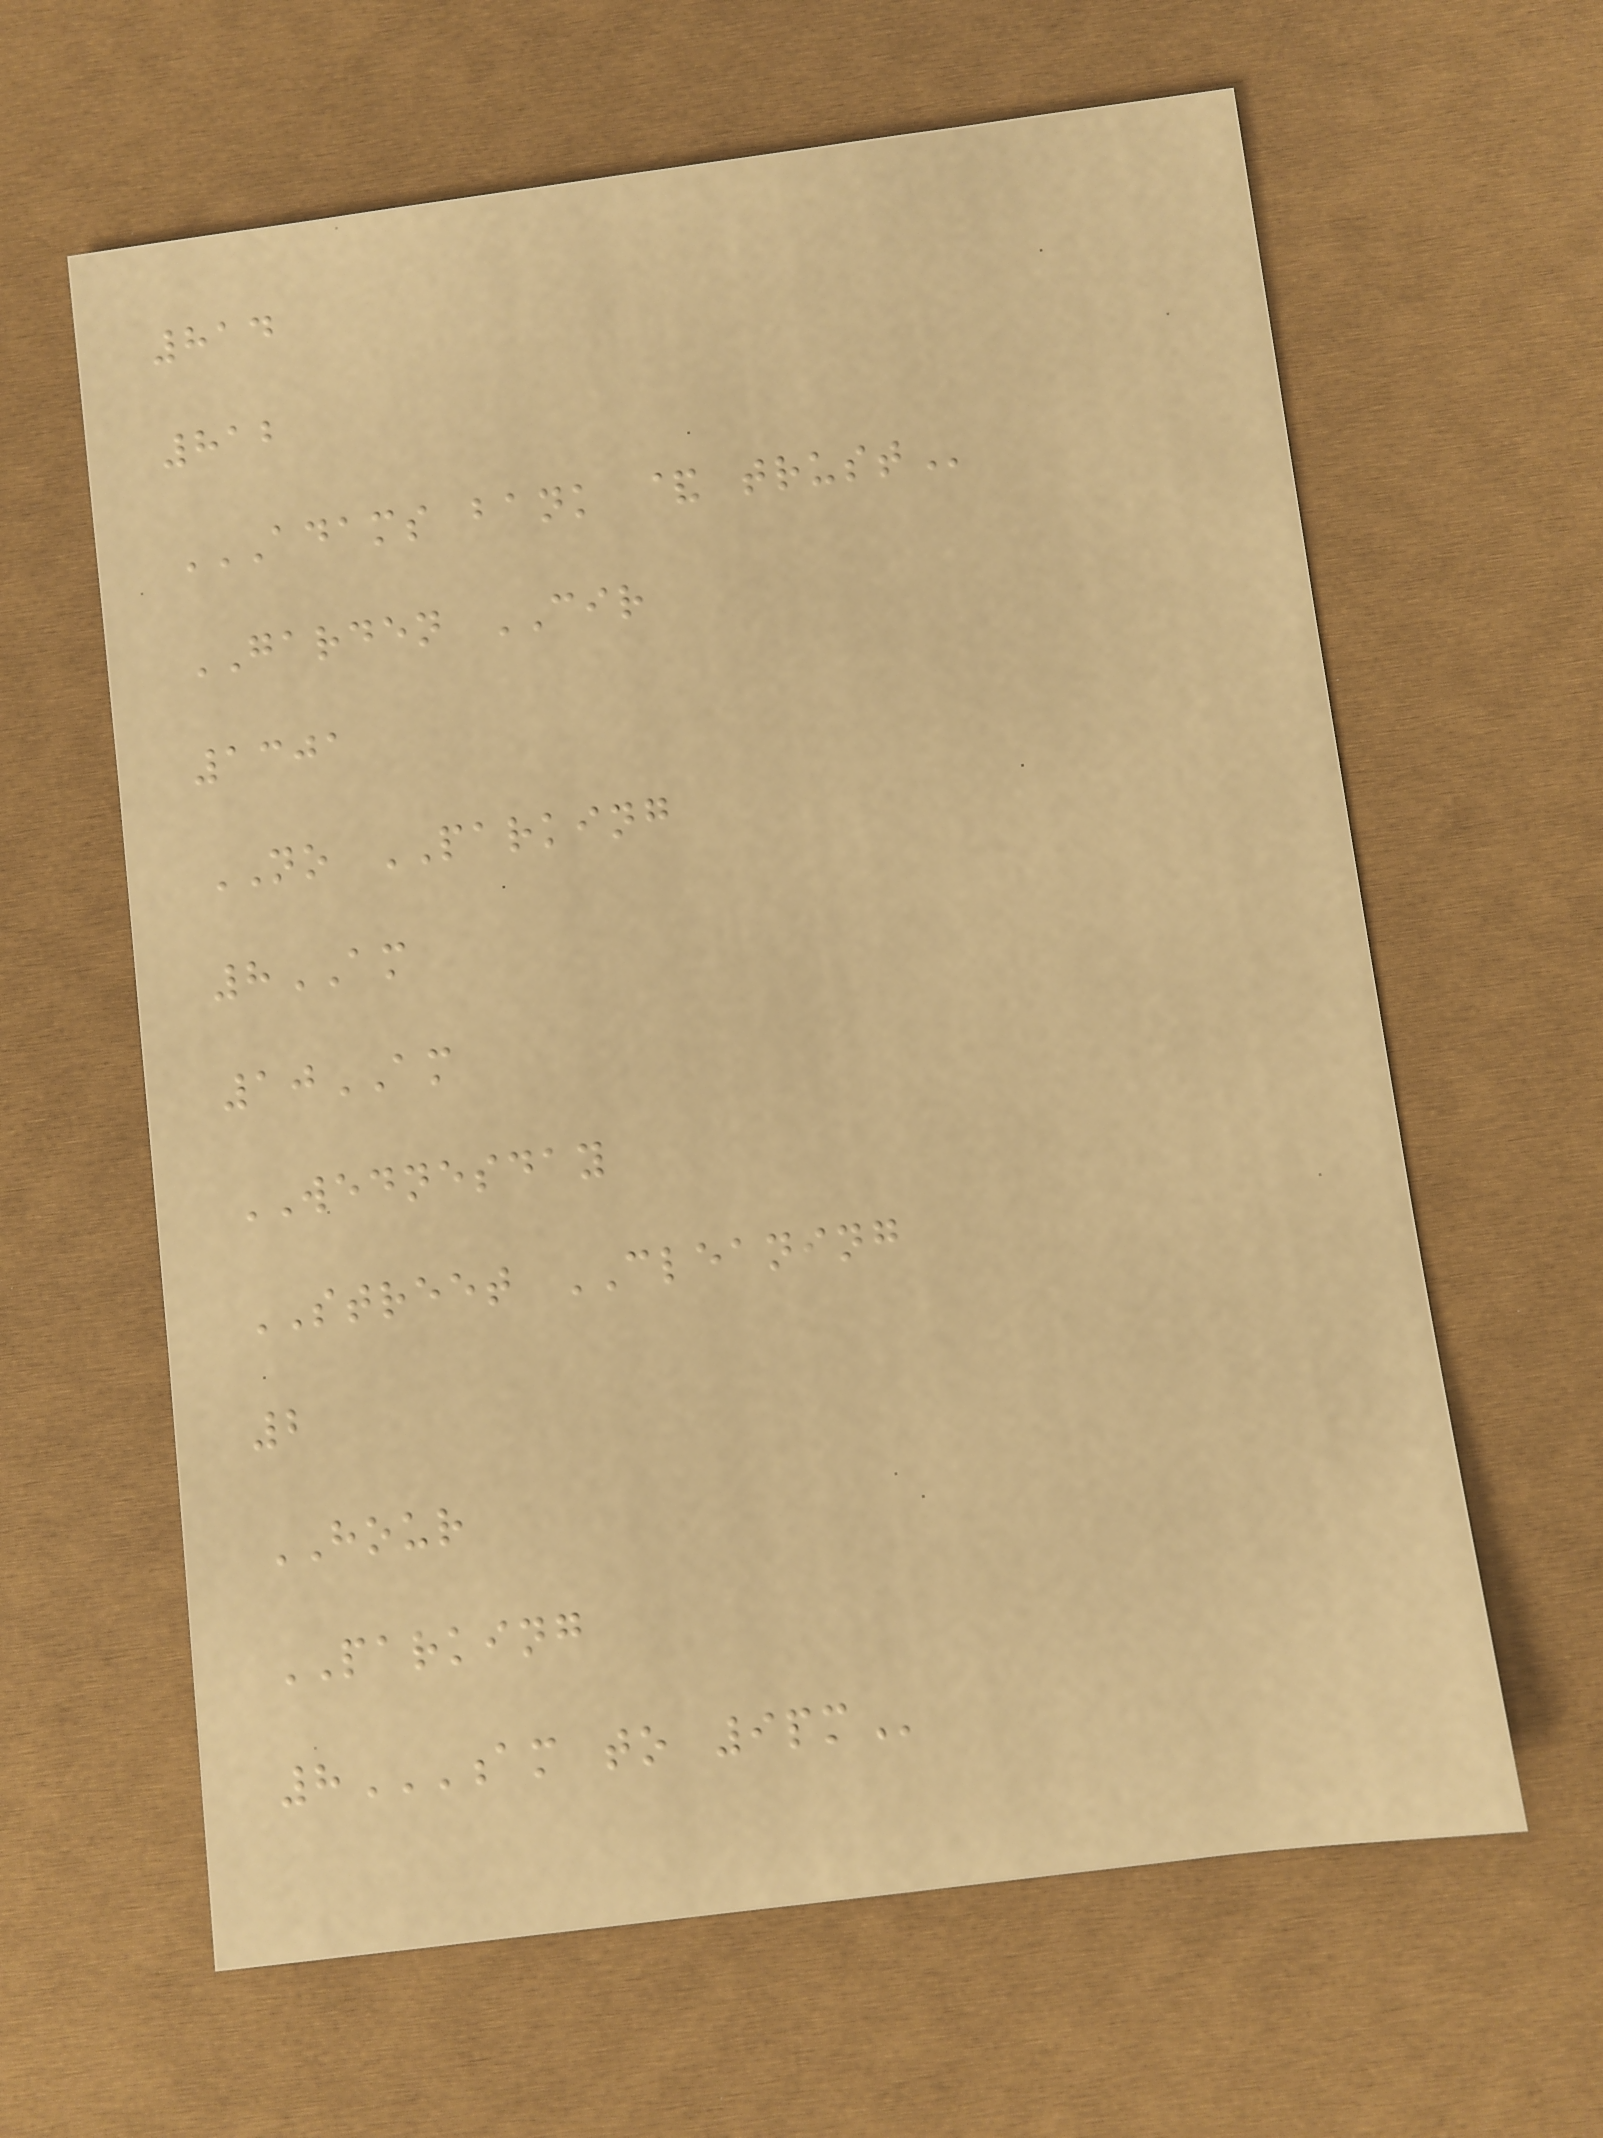814
812
ADAMS BANK & TRUST
GARDEN CIR
1301
NO PARKING
8AM
10AM
WEDNESDAY
STREET CLEANING
2
HOUR
PARKING
8AM TO 9PM
